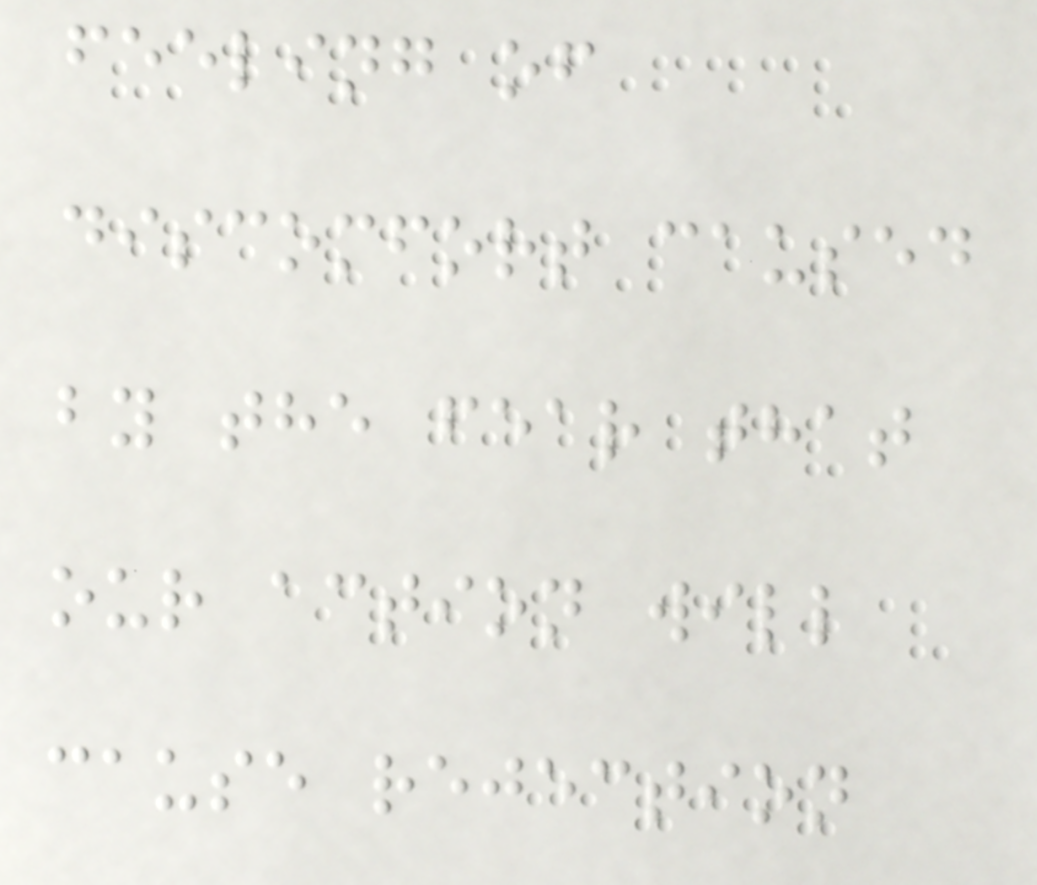feeling of
discomfort caused
by the fear that
our action will
cause rejection
